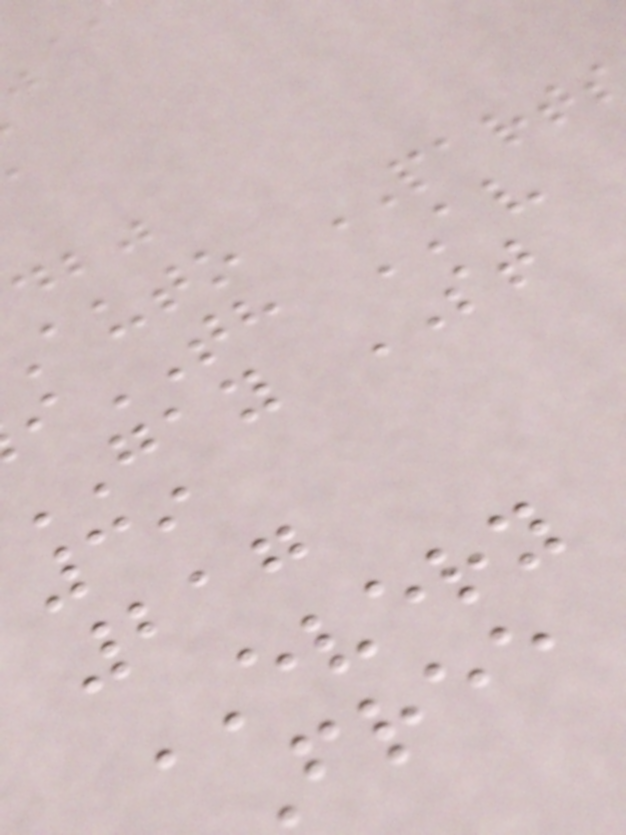auto PART
TH AV
gay ST
39
217
EVERY
free
